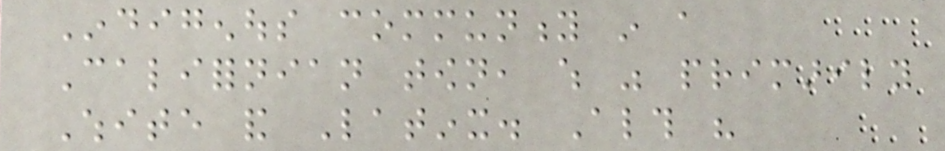Indigenous community in a
Californian town, which was primarily
White and Latinx. Although his
